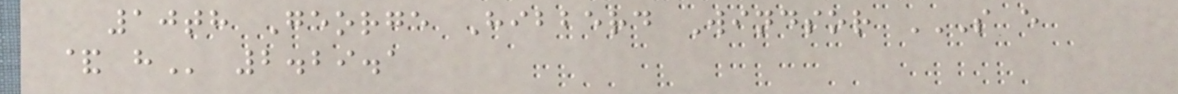10th George Hibberd Windsor S E
& H 2.29.1
